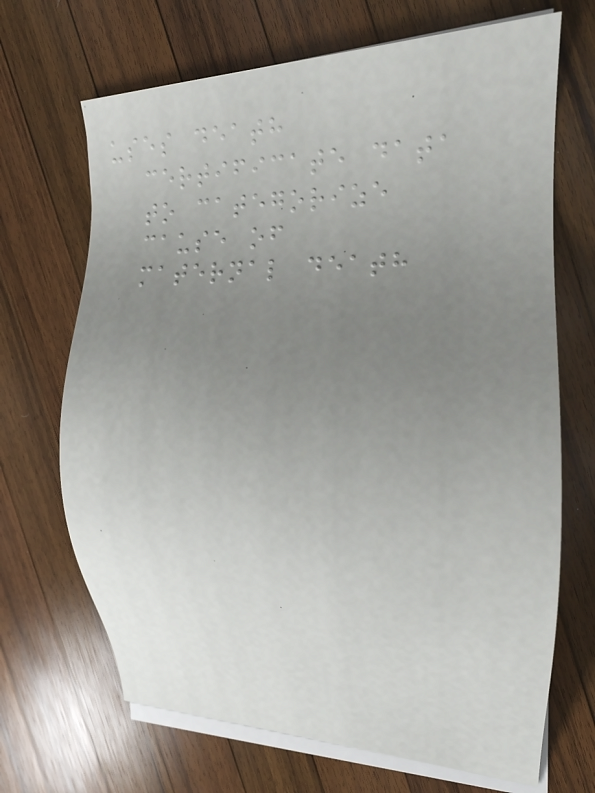uses death
certificate data
to categorize
cause of
maternal death
